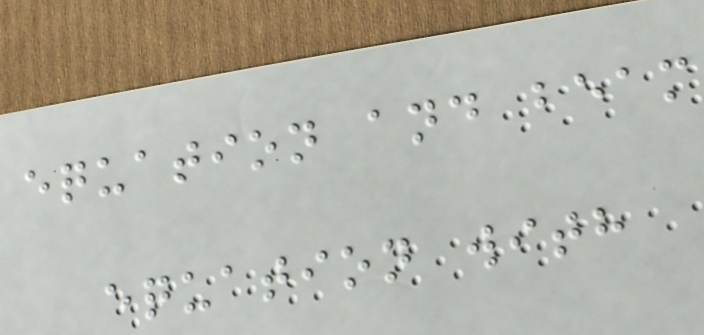equation and beam
equation with
